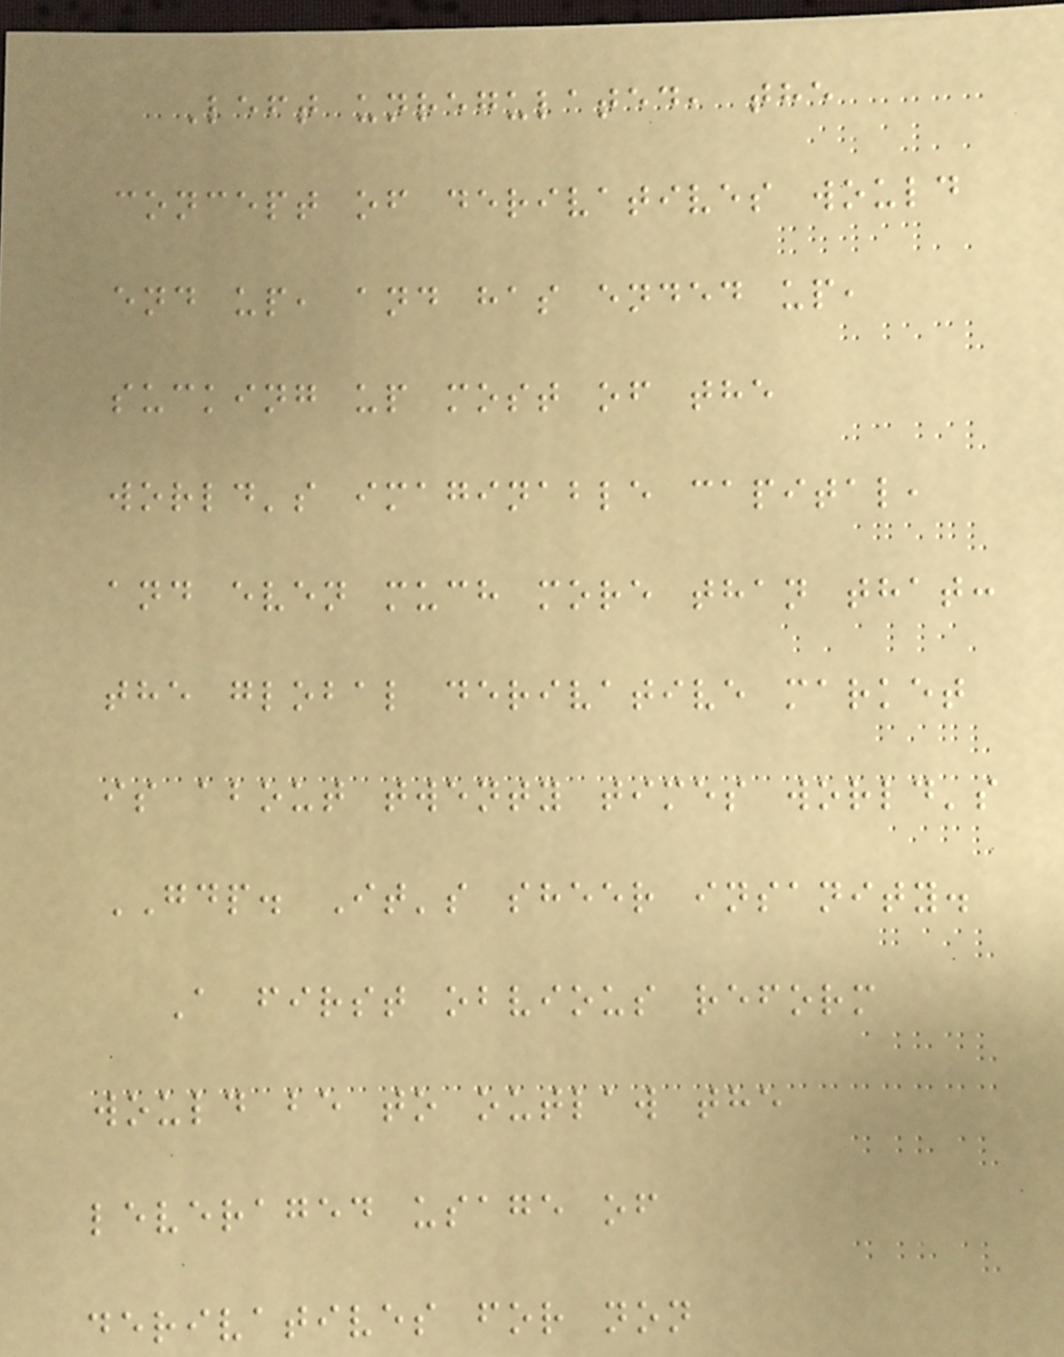Left unregulated, the
concept of derivatives would
end up, and has ended up,
sucking up most of the
world's imaginable capital,
and even much more than that:
the global derivative market
is about twenty times world's
GDP. It's sheer insanity.
A first obvious reform
would be to outlaw the
leveraged usage of
derivatives for non
